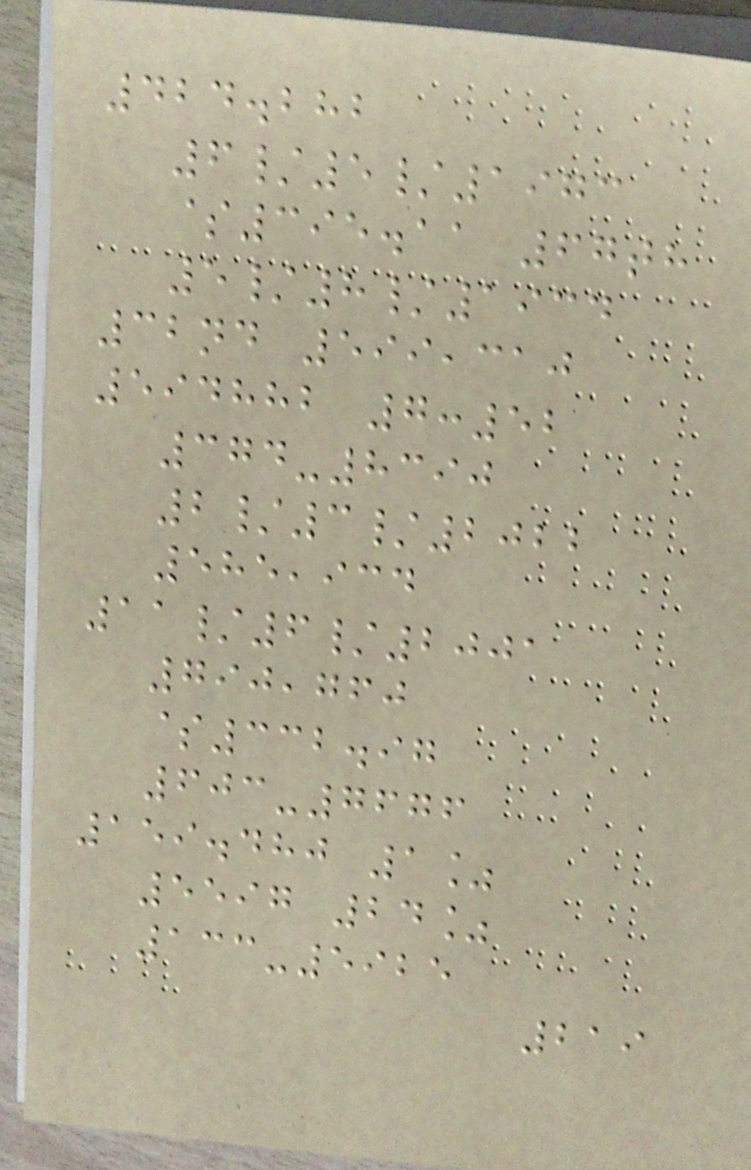424.282
6/5/1973
$395.11 67th
5/8/1934
32nd 599,310
594882 7:52
374-8390
2/3/2022
585,934
11/6/2001
790,760
$332.97
603-7676
159.480 1%
5597 24%
133-5925
219
